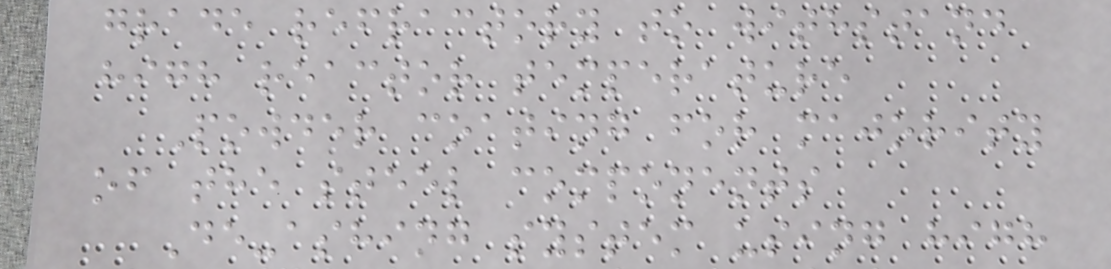grade refractory to withstand
high reactor temperature
Powder coating for majority
of the steel components
De-ashing system using high
